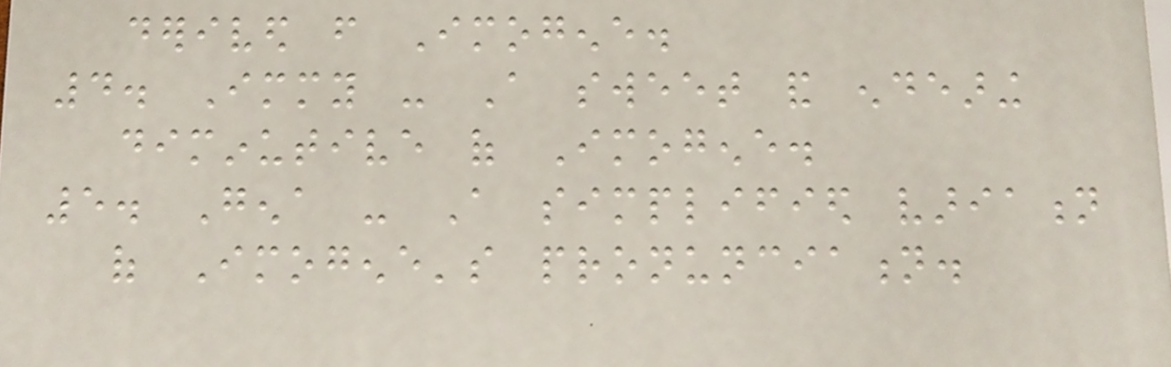derived from Imogene.
4. Immy - A sweet and endearing
diminutive of Imogene.
5. Gena - A simplified variation
of Imogene's pronunciation.
